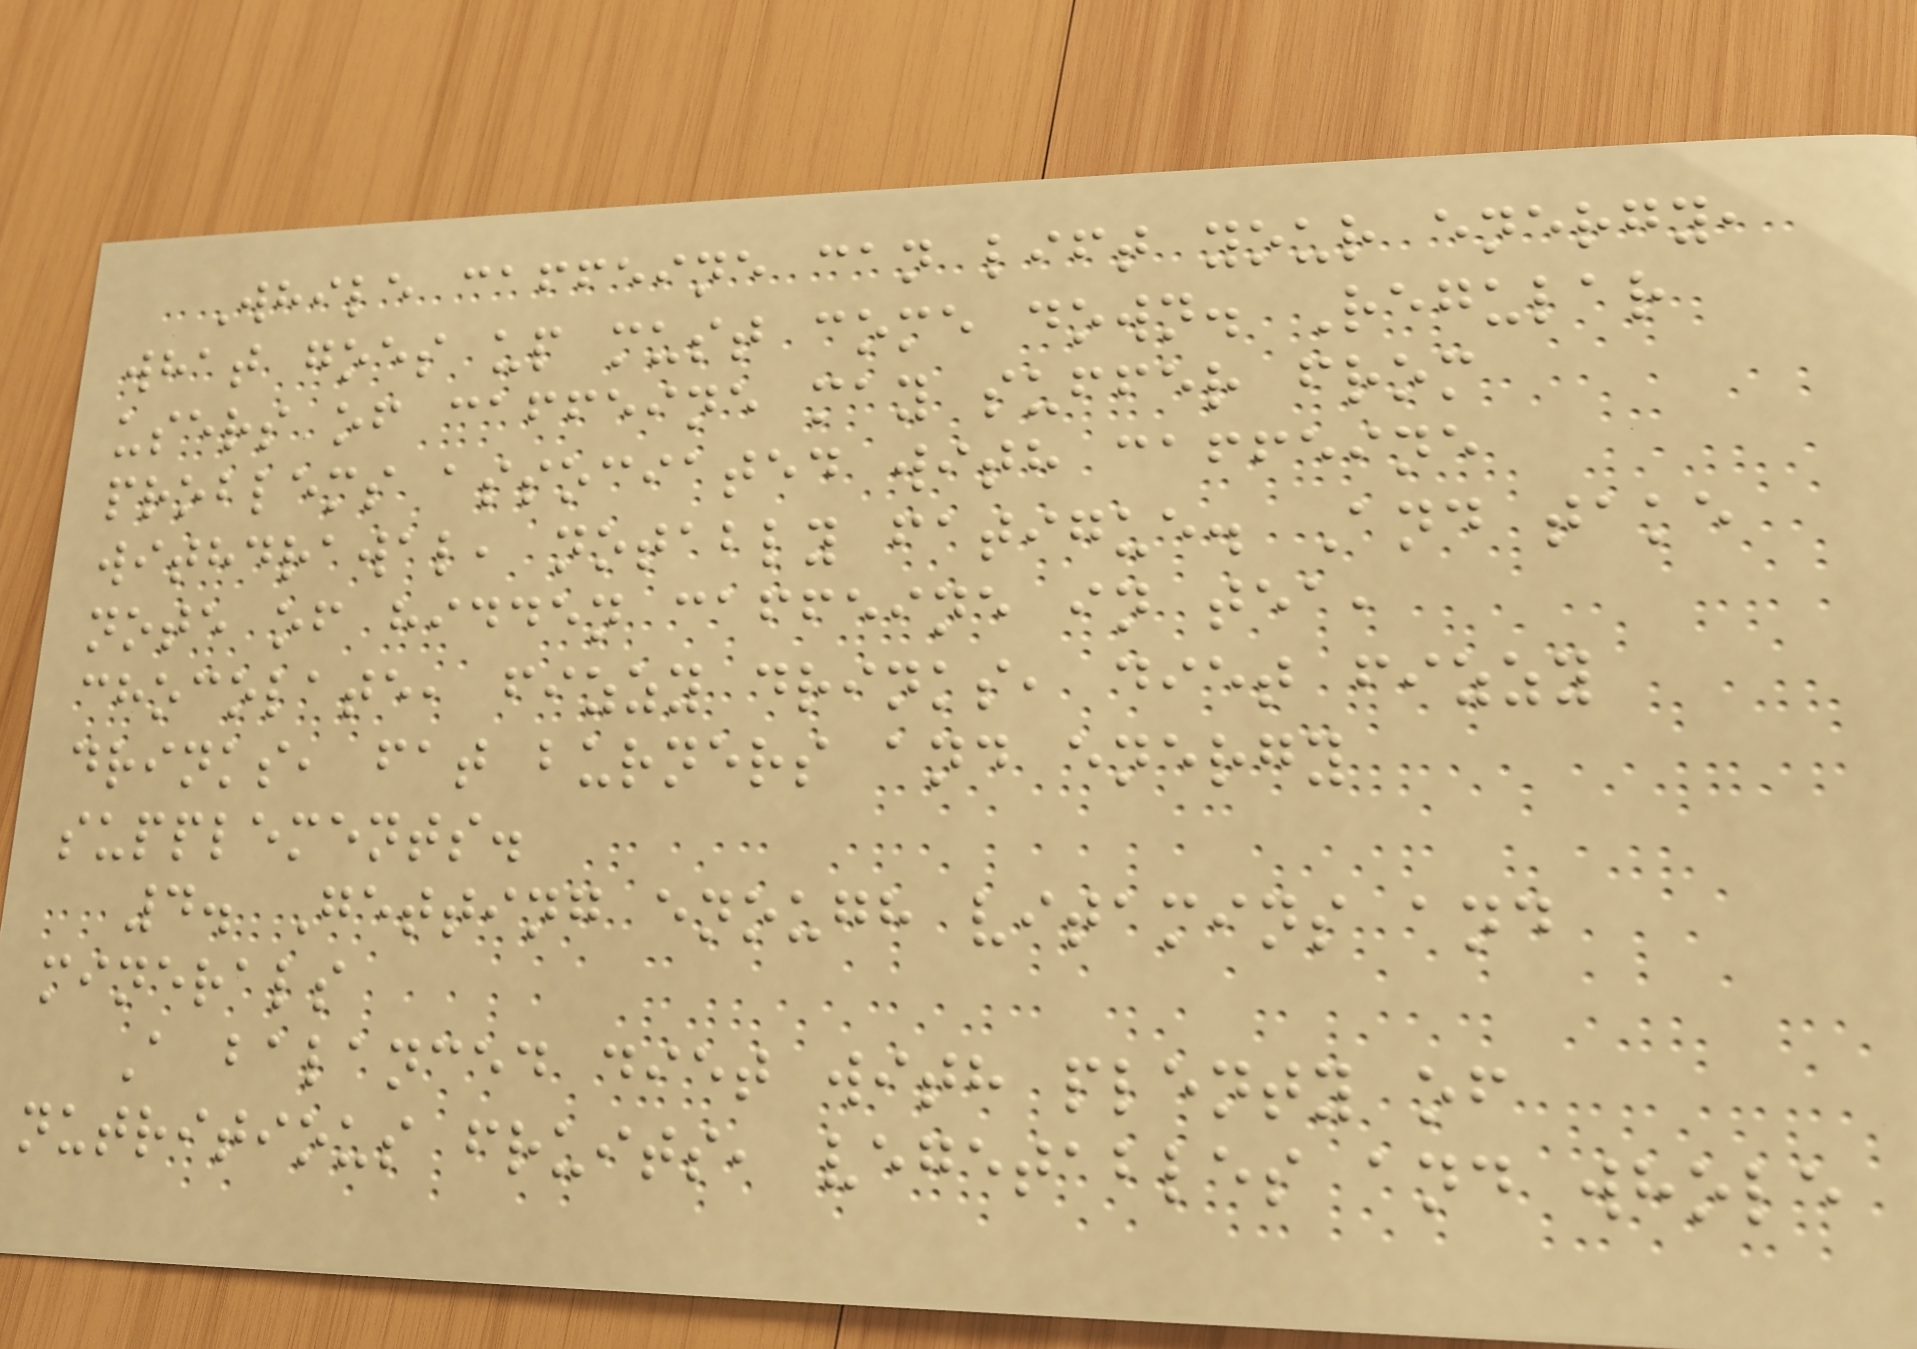While caffeine can lift your energy,
what goes up must come down. Regular
users of caffeine may suffer from
problems associated with caffeine
withdrawal, notably fatigue. And take
note of hidden caffeine in tea,
chocolate, fizzy drinks, diet fizzy
drinks, fat burners and energy
supplements.
4. Getting enough vitamins and
minerals
A balanced diet with plenty of
nutritious fruits, vegetables and whole
